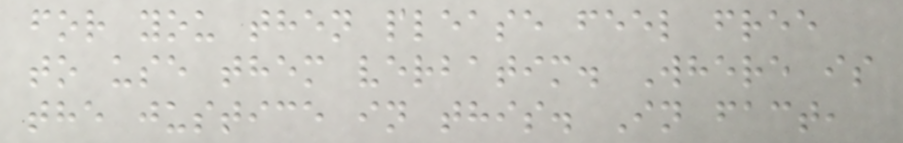for you then please feel free
to use them verbatim. Where is
the justice in this. In fact,
